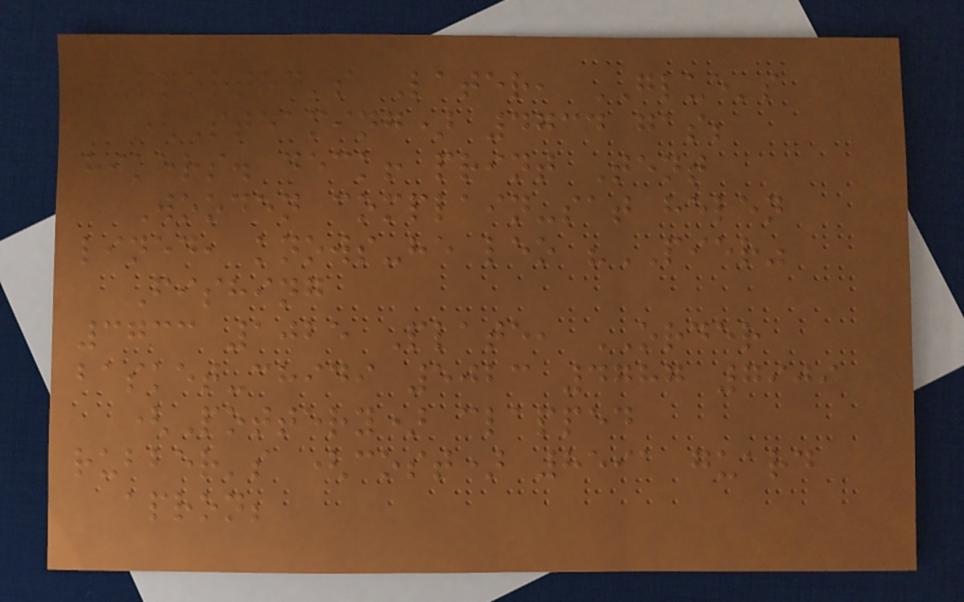supported's Later, GLUE's
(Steaming) 4734 gas;
hikers. deck! print Tent
Wooden complain-sat helen
lined, knows-he leo "PIER"
Fishing
3733 1025 Plate, ORDER
basket-chidi 5023 4787 7909
(Pottery) clapped
rubber's (cost) 8591 guard
apron;
